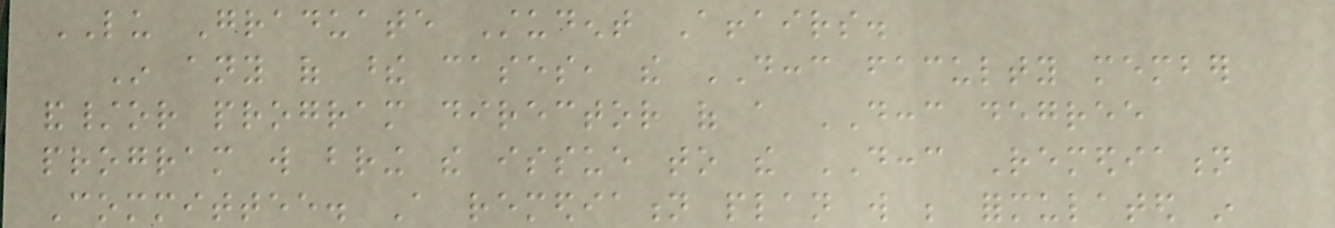LU Graduate Student Affairs.
In any of these cases, the DCCC faculty member
and/or program director of a DCCC degree
program will bring the issue to the DCCC Remediation
Committee. A remediation plan will be formulated in
